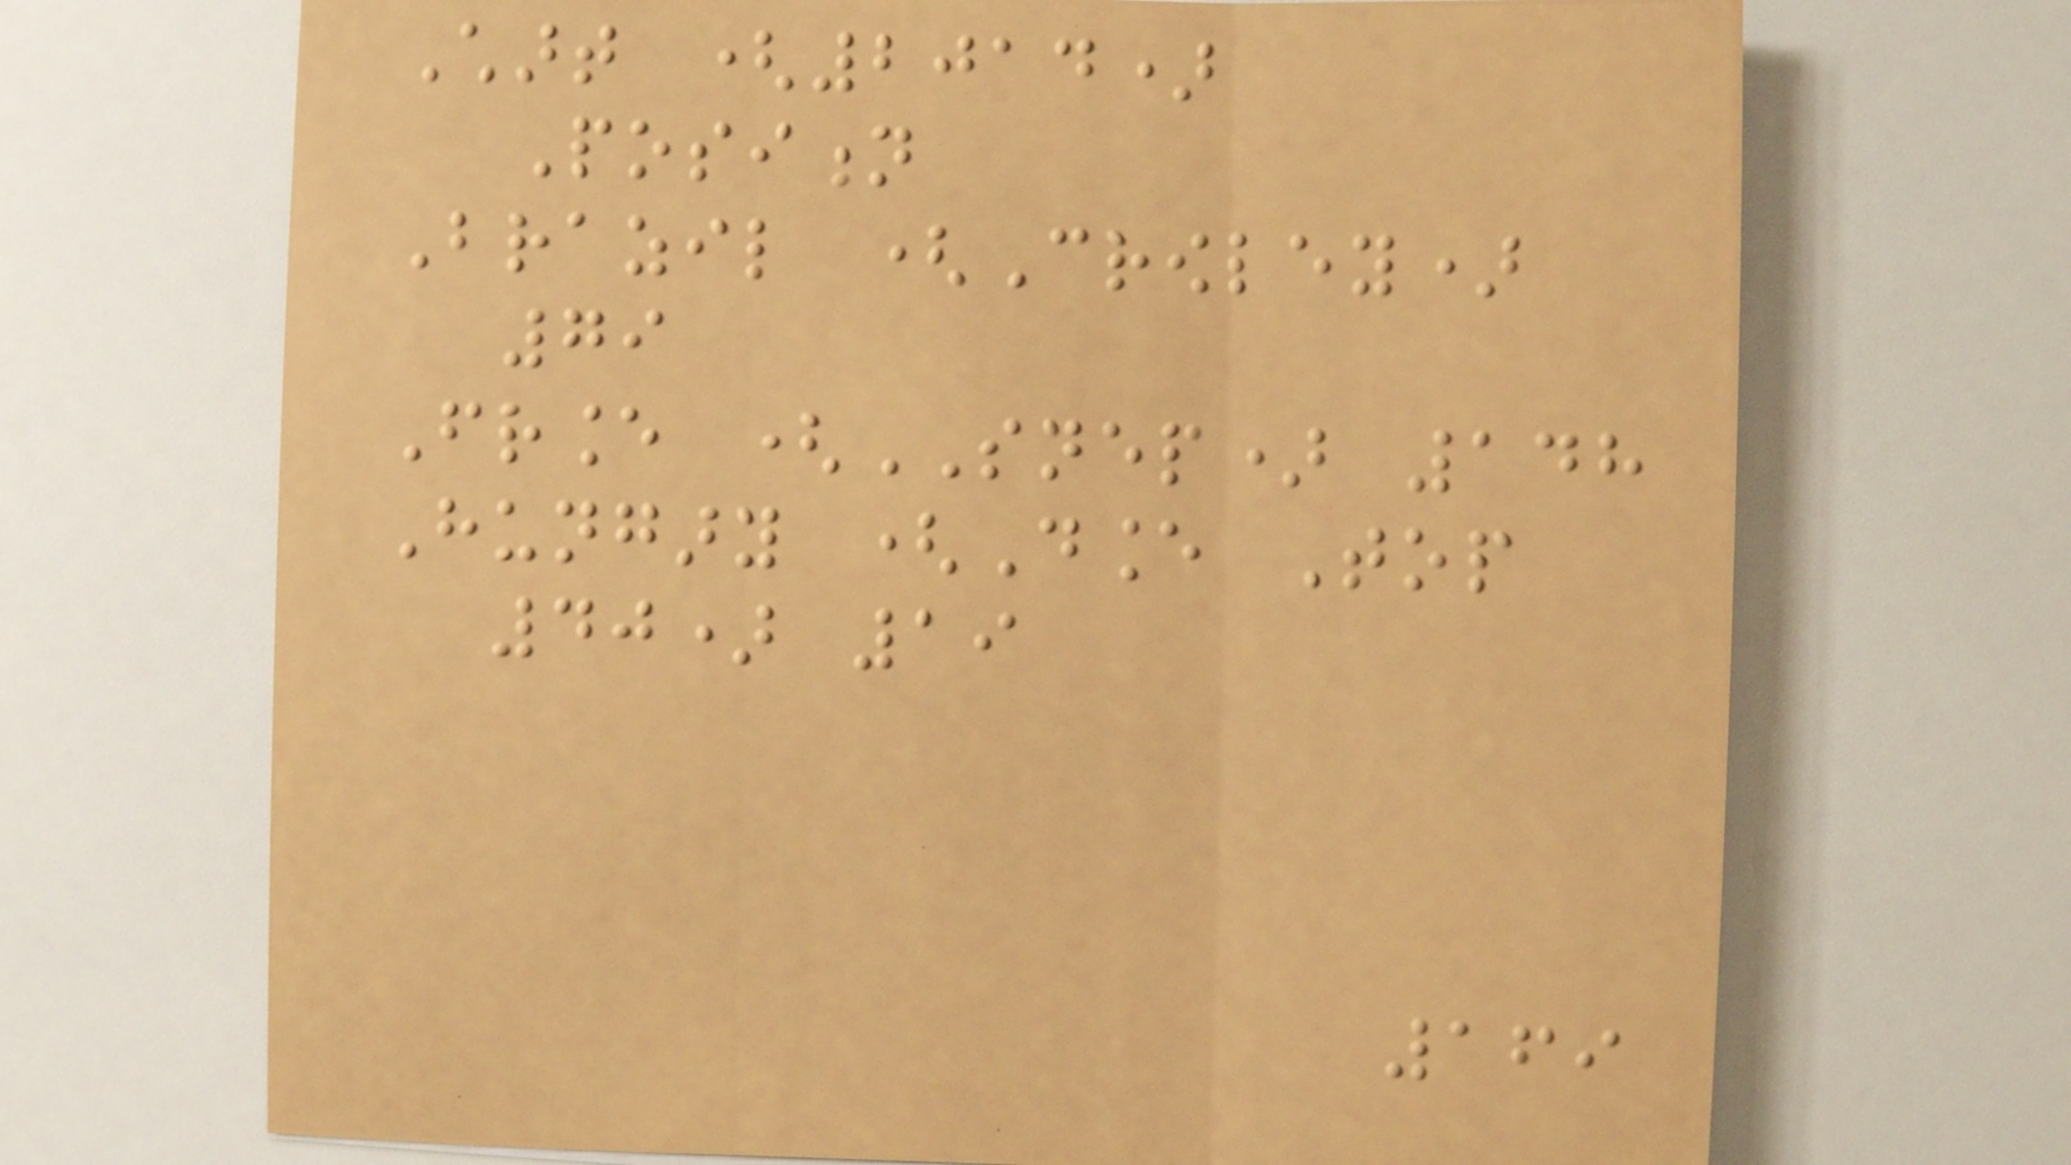Chart (2014)
Position
Brazil (Crowley)
79
France (SNEP) 148
Hungary (Dance Top
40) 19
169
